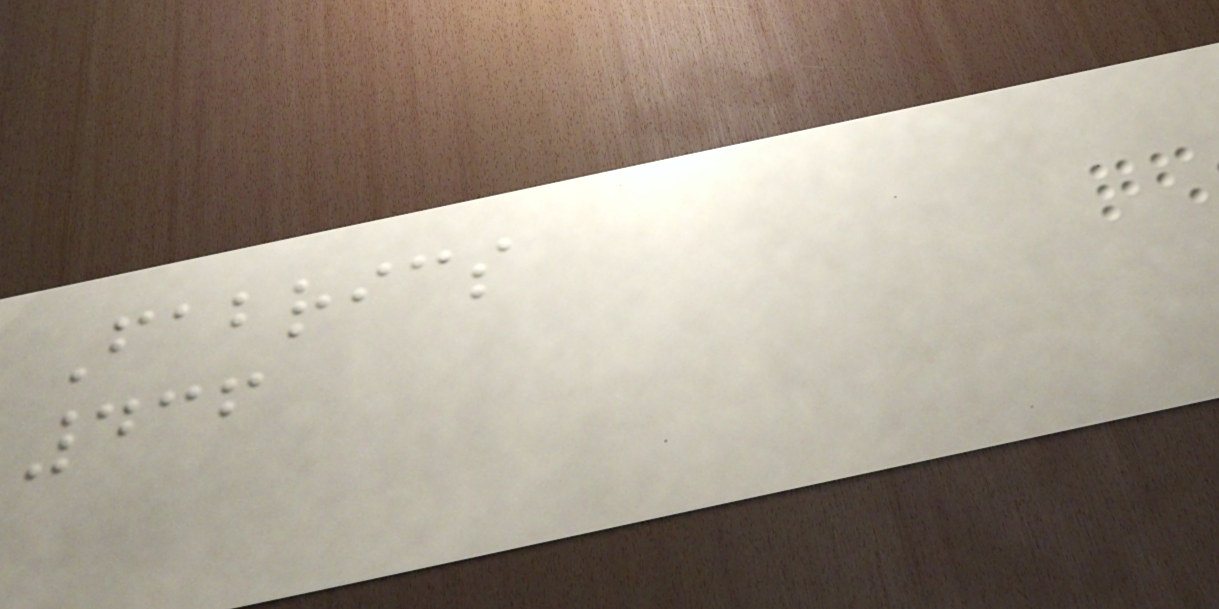Fabrics
436
